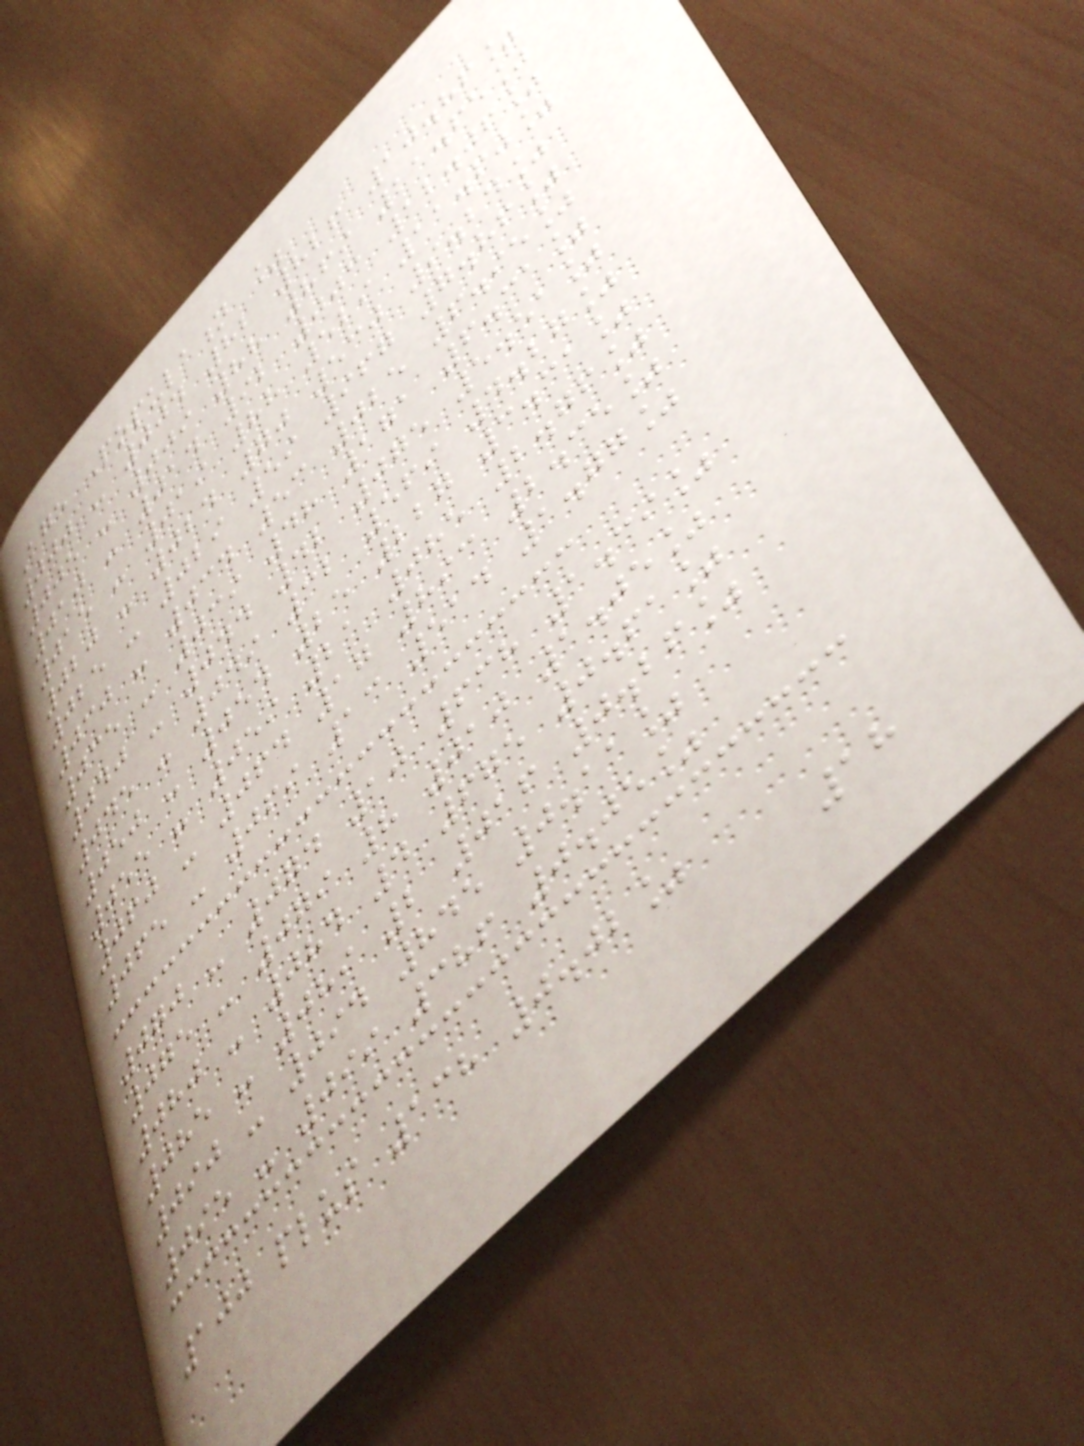Age Population %
000 - 004 82 826 10.86%
005 - 009 88 869 11.65%
010 - 014 92 003 12.06%
015 - 019 88 529 11.60%
020 - 024 70 530 9.24%
025 - 029 59 967 7.86%
030 - 034 53 025 6.95%
035 - 039 48 171 6.31%
040 - 044 42 075 5.51%
045 - 049 32 569 4.27%
050 - 054 25 227 3.31%
055 - 059 21 085 2.76%
060 - 064 17 893 2.35%
065 - 069 13 514 1.77%
070 - 074 10 638 1.39%
075 - 079 8 010 1.05%
080 - 084 4 675 0.61%
085 - 089 2 016 0.26%
090 - 094 845 0.11%
095 - 099 386 0.05%
100 plus 138 0.02%
18
